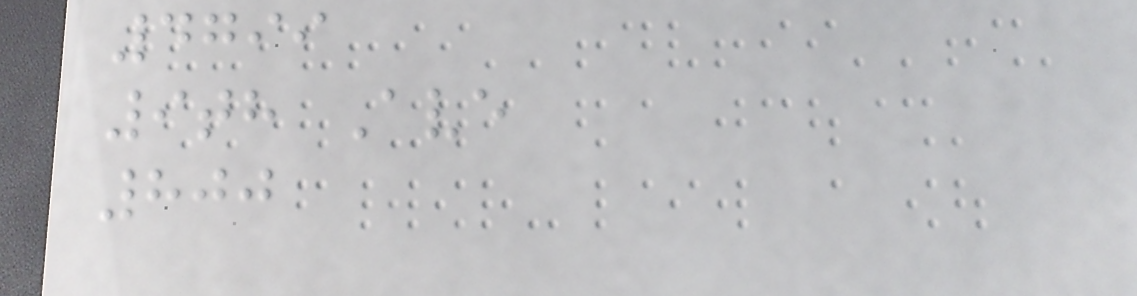4799
9th Ave
800
